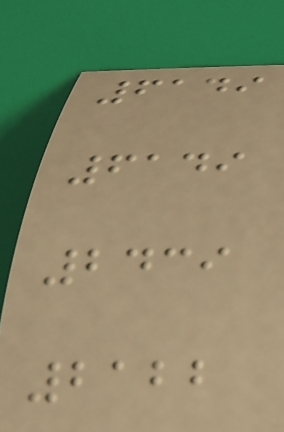6149
6149
2439
2122
